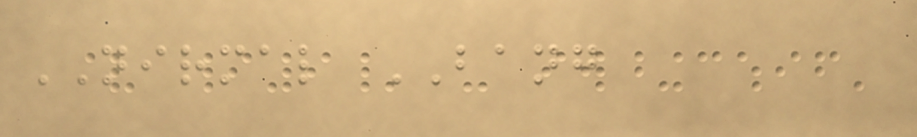NIRMAL BANG
